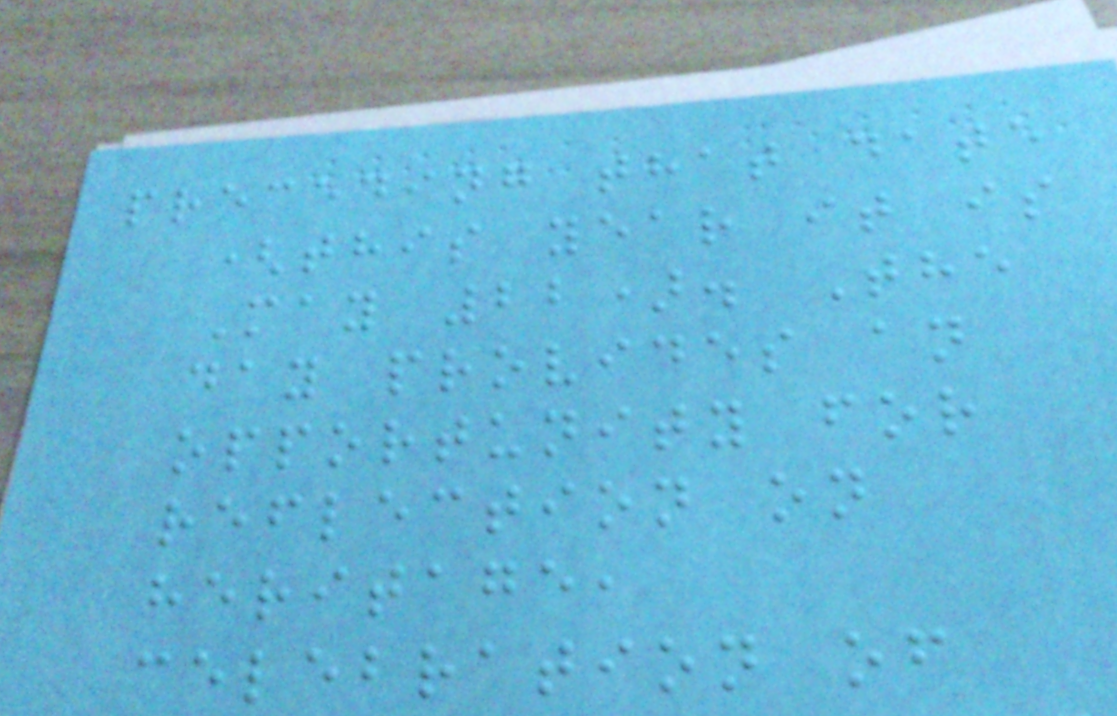preceding that date
(this year it is
May 22). The
day provides an
opportunity for
reflection on
heritage,
celebration of
